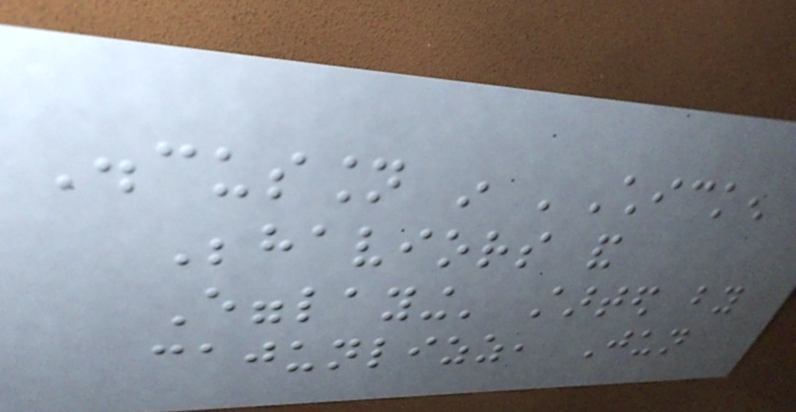Discussion in 'Chicken
Behaviors and
Egglaying' started by
cajunlizz, Jun
